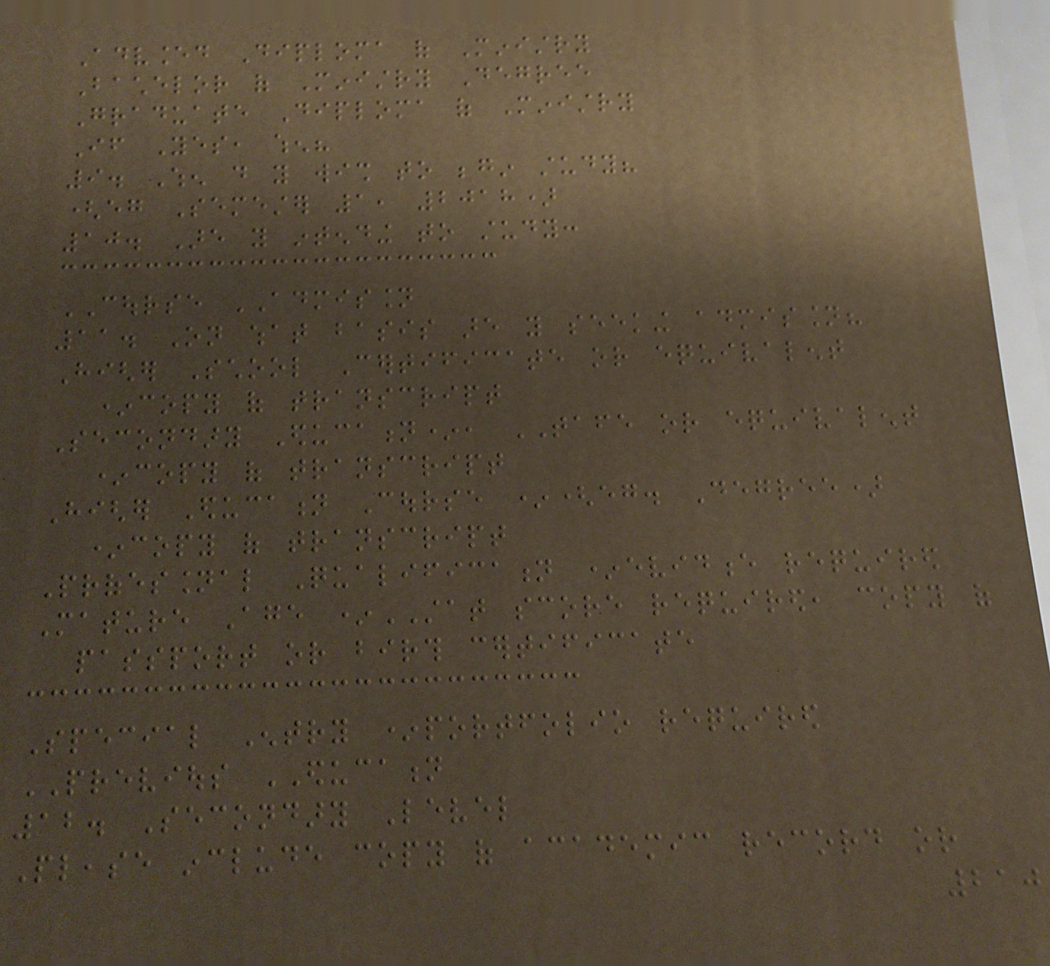Advanced Diploma of Ministry
Bachelor of Ministry Degree
Graduate Diploma of Ministry
If Yes, when?
9. When do you wish to begin study?
(eg Semester 1, 2018)
10. Are you intending to study:
COURSE ADMISSION
11. On what basis are you seeking admission?
Higher School Certificate or equivalent
*copy of transcript
Secondary Education*, TAFE or equivalent
*copy of transcript
Higher Education Course *(eg. Degree)
*copy of transcript
Professional Qualification *evidence required
Mature Age *STAT score required, copy of
passport or birth certificate
Special Entry *portfolio required
PREVIOUS EDUCATION
12. Secondary Level
Please include copy of academic record or
210
